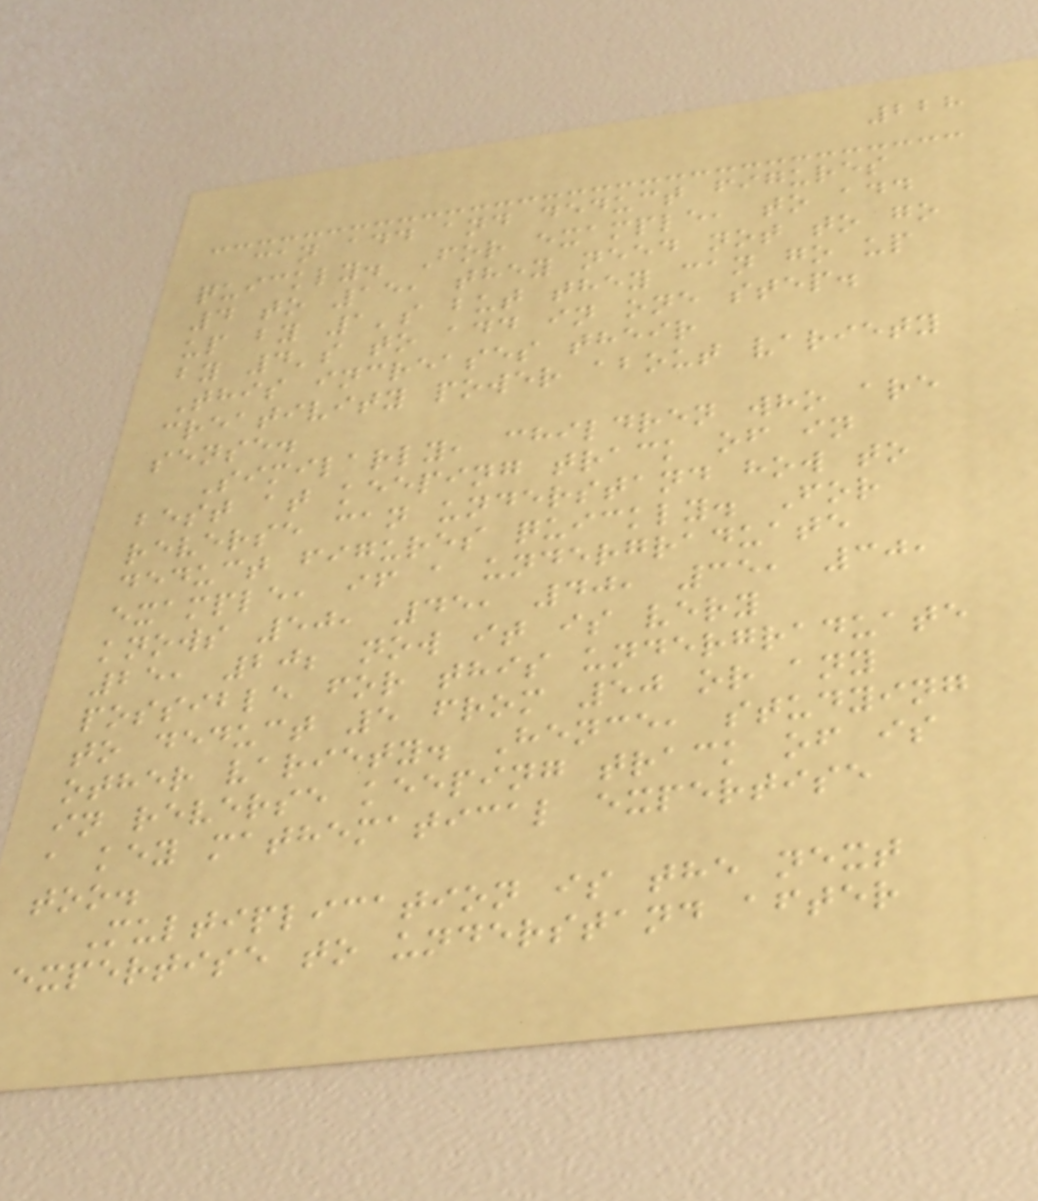228
can add and deduct figures
quickly. For example, to add
4 to 15, they need not to go
up by 1's but they can go up
by 4's to add in one step.
This increases their
creativity power about variety
sense.
Similarly, children who are
best at keeping track of in
reverse can understand how to
deduct figures quickly. For
example, if a undergraduate
knows 50, 45, 40, 35, 30,
25, 20; now it is very
possible for this undergraduate
to deduct 5 from 50 or any
other variety. Hence, studying
in reverse keeping track of is
a key mathematical expertise
too.
Multiplication is the next
expertise to understand after
